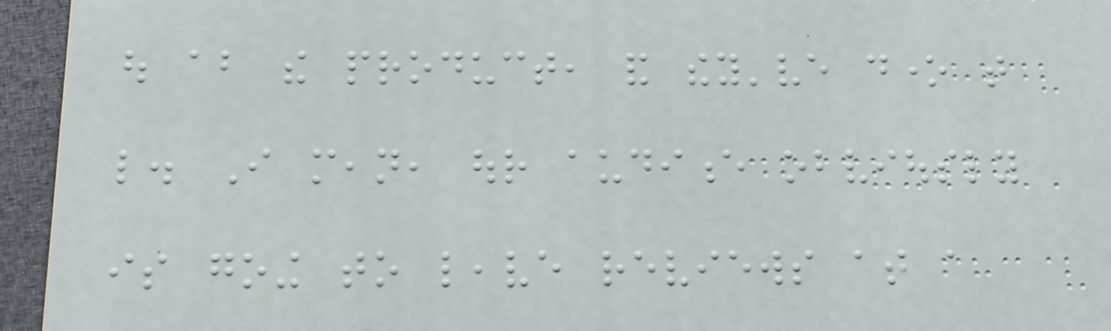out about the product, and they've done that
like. I mean, our audience obviously
is going to leave reviews at a
